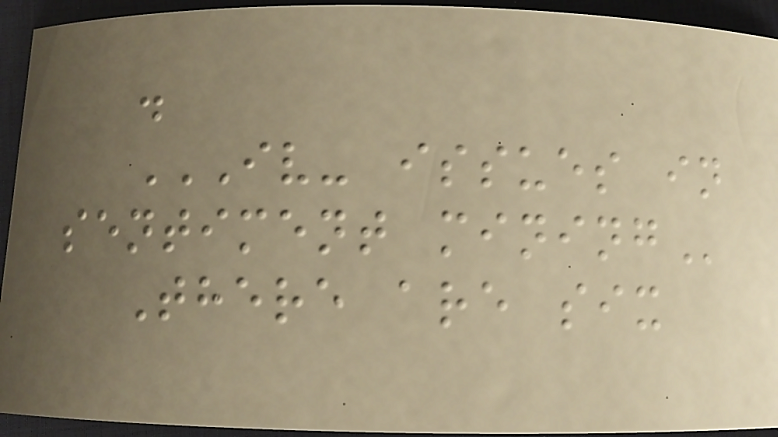.
IV- ISSUES IN
SENTIMENT MINING
There are six
